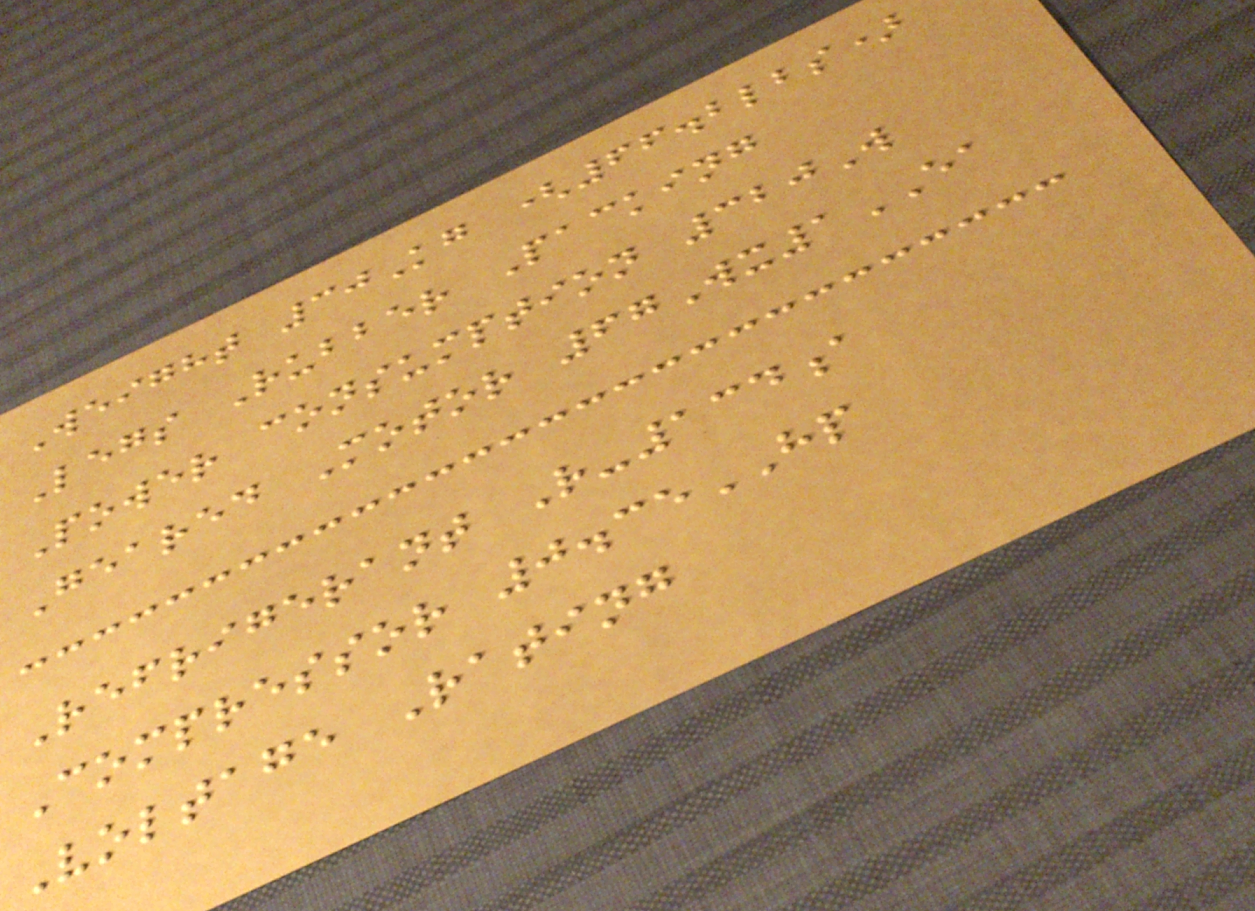Weight 30Kg (66.2lbs)
Legs Rubber Packing
Power consumption 320W
Geared Motor 67Wx1EA
Refrigerant R-134a
Compressor 0.35HP
Voltage Rating
